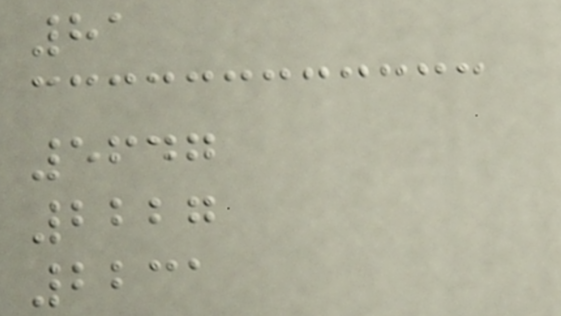81
5647
2227
2231
